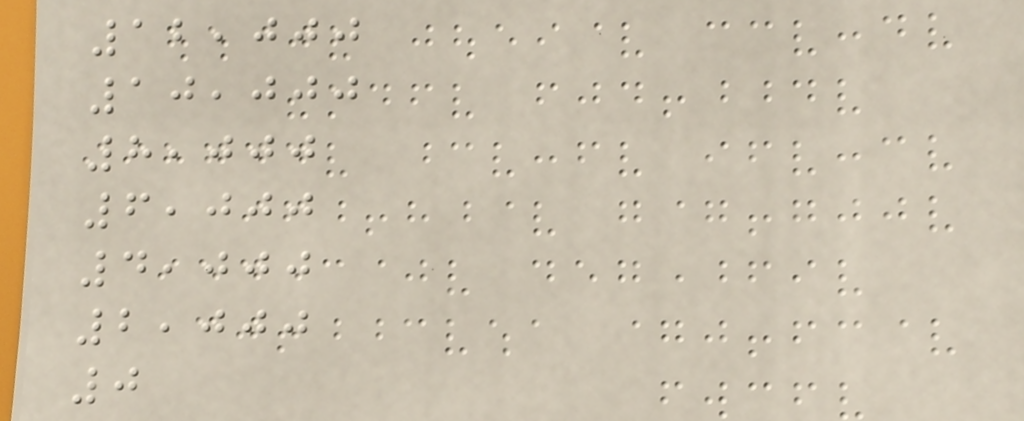12,000
10,000
8,000
6,000
4,000
2,000
0
